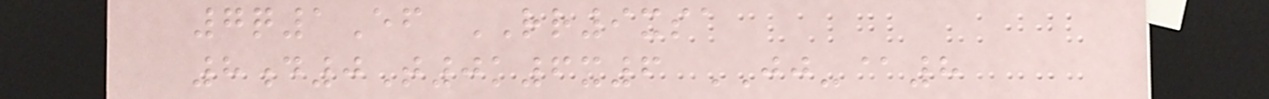7q1Ef RR9xsa
8d0T0k6x6 JJ-@8
